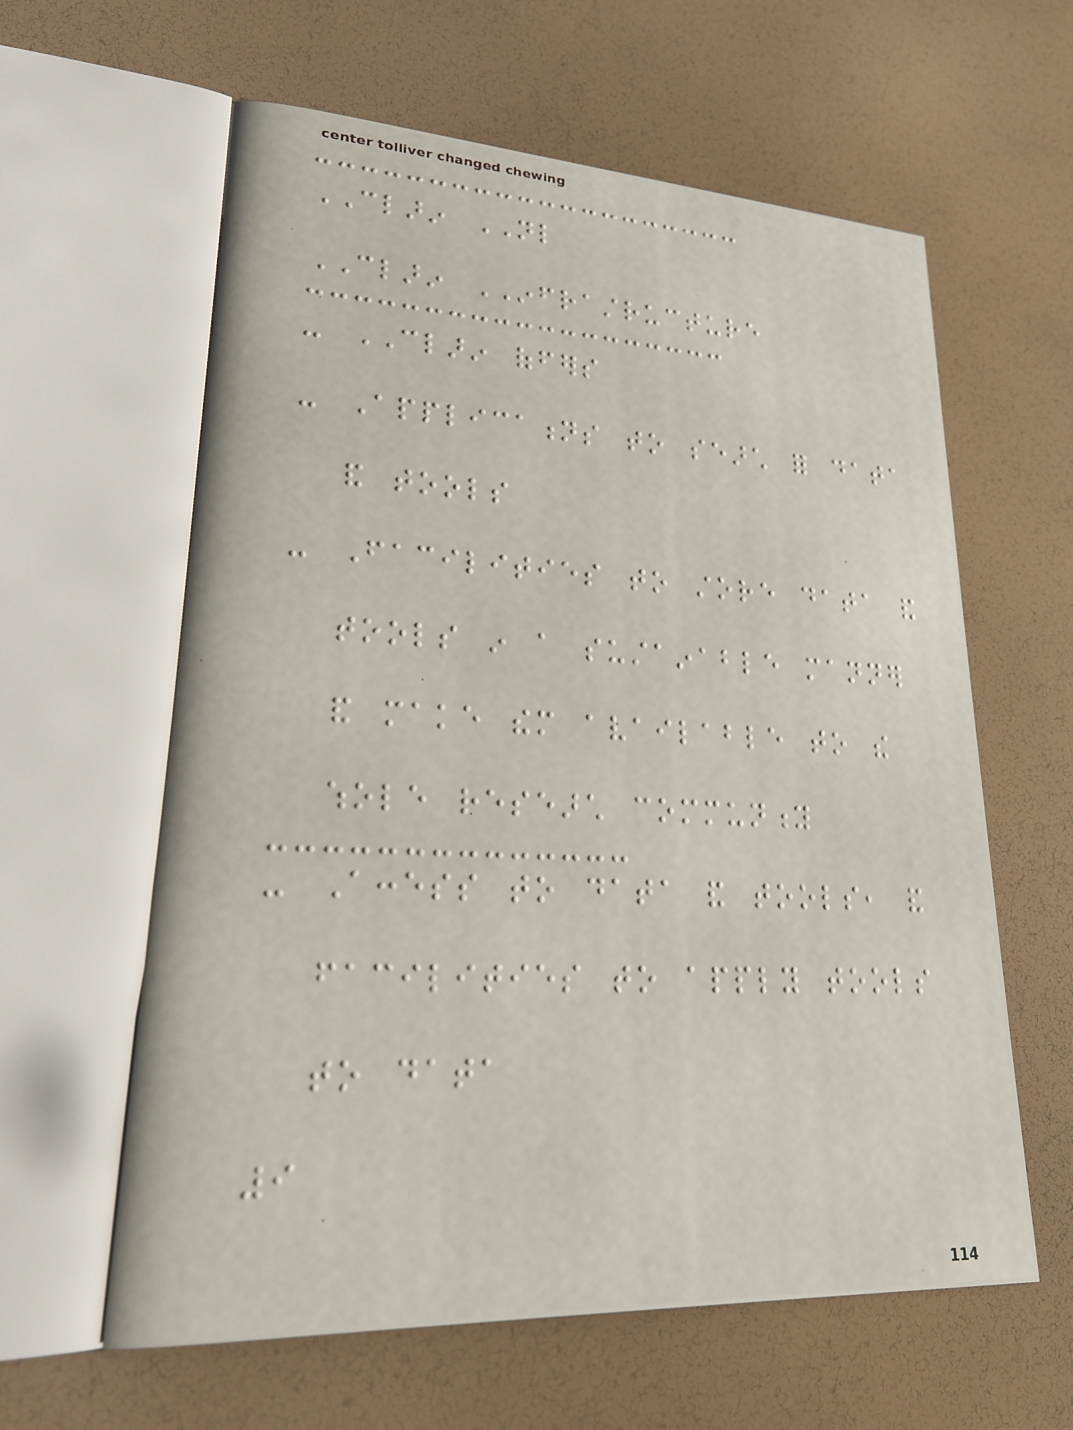CLARIN NL
CLARIN INFRASTRUCTURE
- CLARIN offers
- Applications to search for data
and tools
- Facilities to store data and
tools in a sustainable manner
and make them available to the
whole research community
- Access to data and tools, and
facilities to apply tools
to data
9
